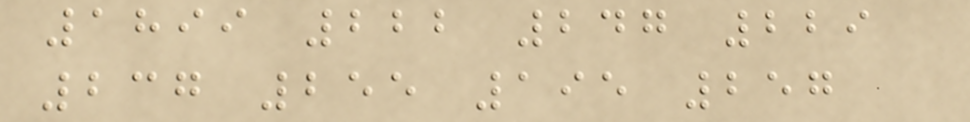1899 222 247 229
237 255 195 257
